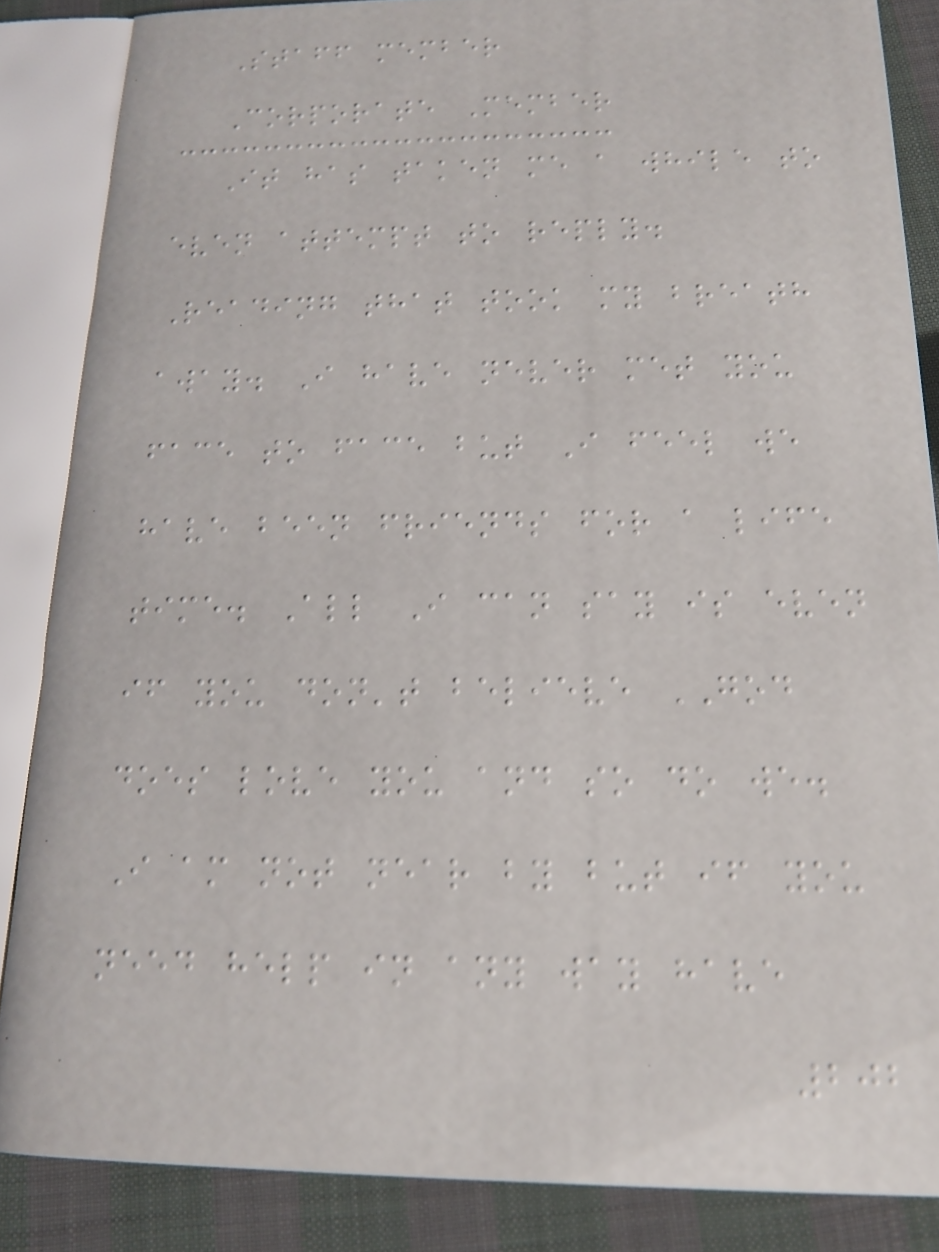Staff member
Corporate Member
It has taken me a while to
even attempt to reply.
Reading that took my breath
away. I have never met you
face to face but I feel we
have been friends for a life
time. All I can say is even
if you don't believe GOD
does love you and so do we.
I am not near by but if you
need help in any way have
202
